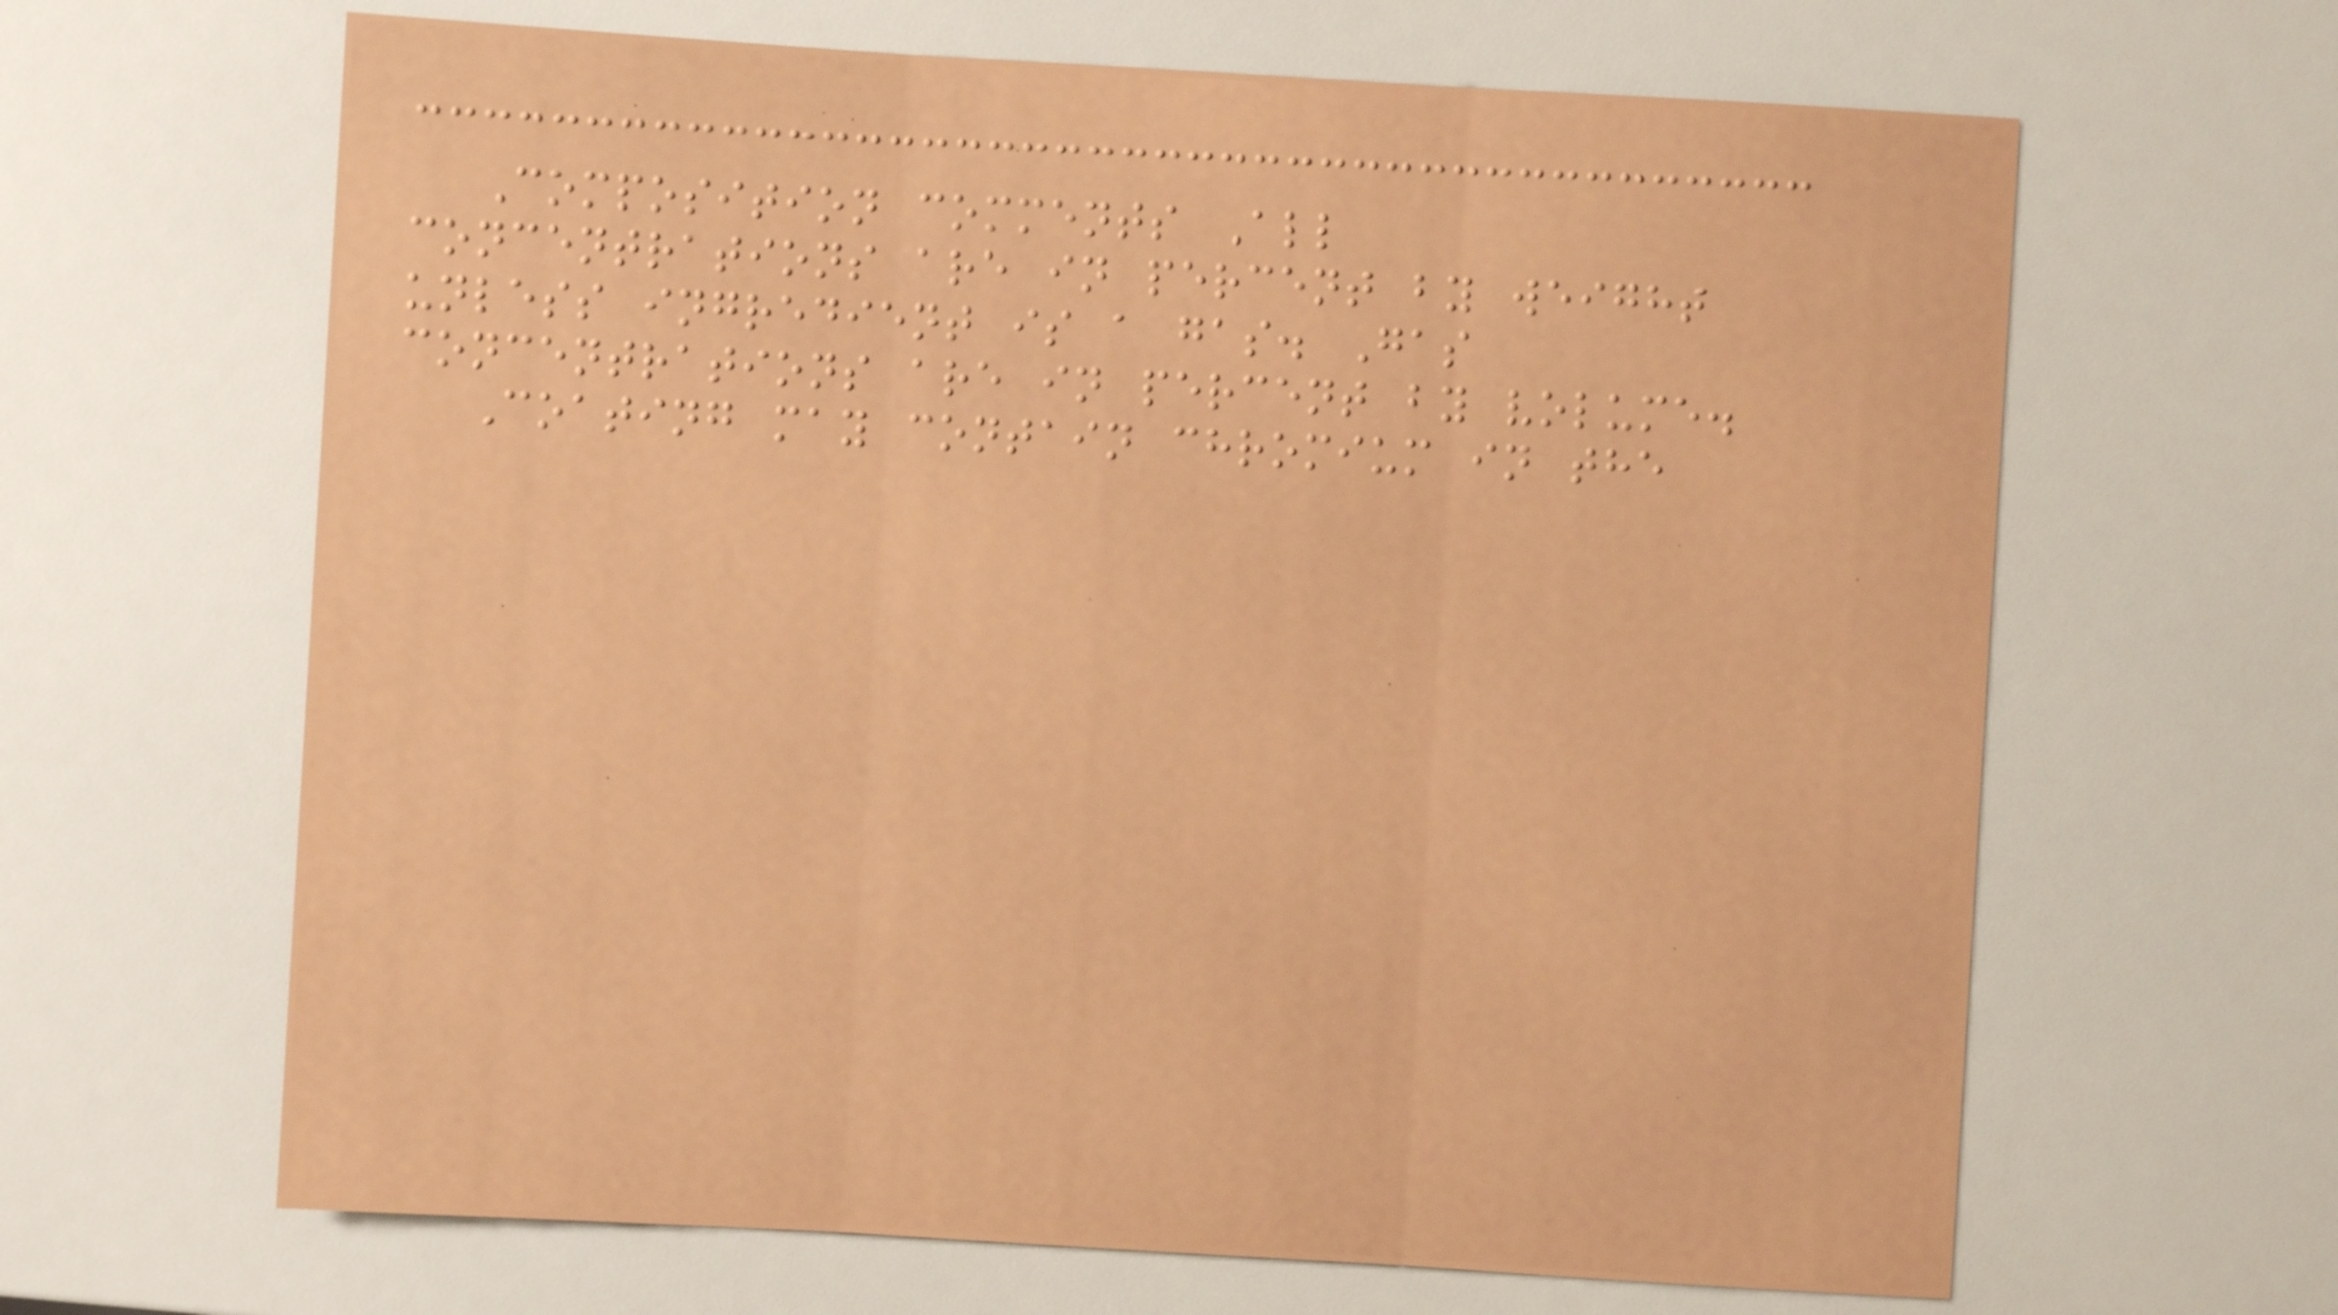Composition comments All
concentrations are in percent by weight
unless ingredient is a gas. Gas
concentrations are in percent by volume.
Coating may contain chromium in the
